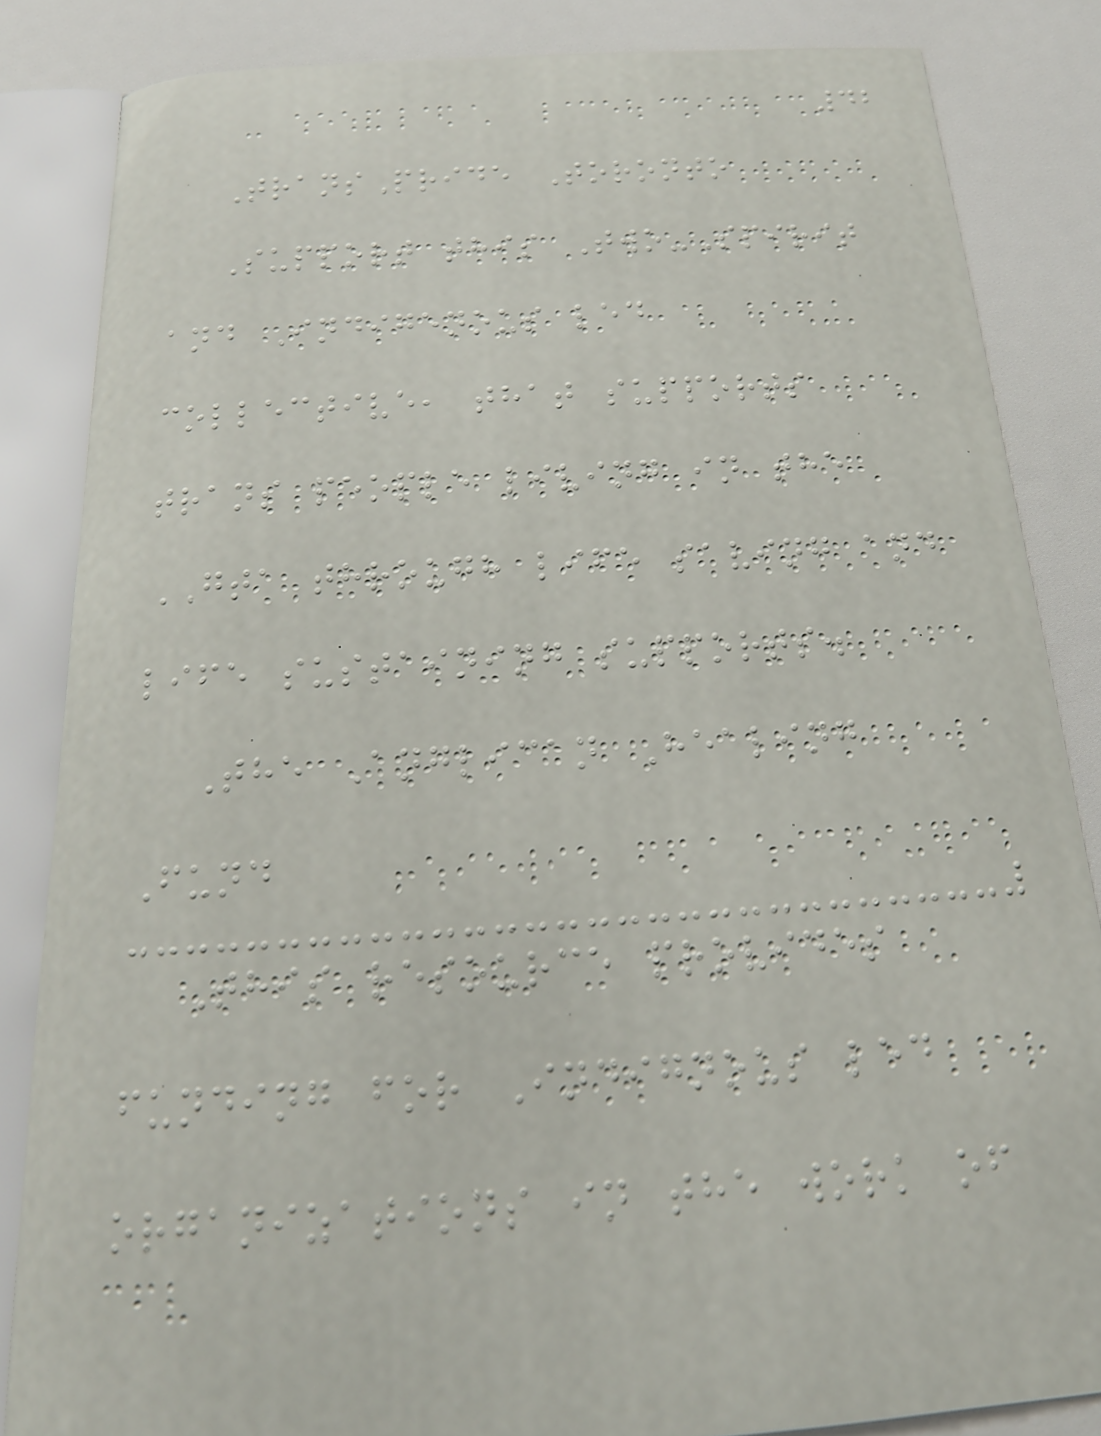42
TransPride Toronto
Support this Two-Spirit
and Indigenous led
collective, that supports
trans people living in the
GTA through life saving and
life sustaining supports.
The Anglican Healing
Fund
This resource provides
funding for Indignous led
organizations in the work of
